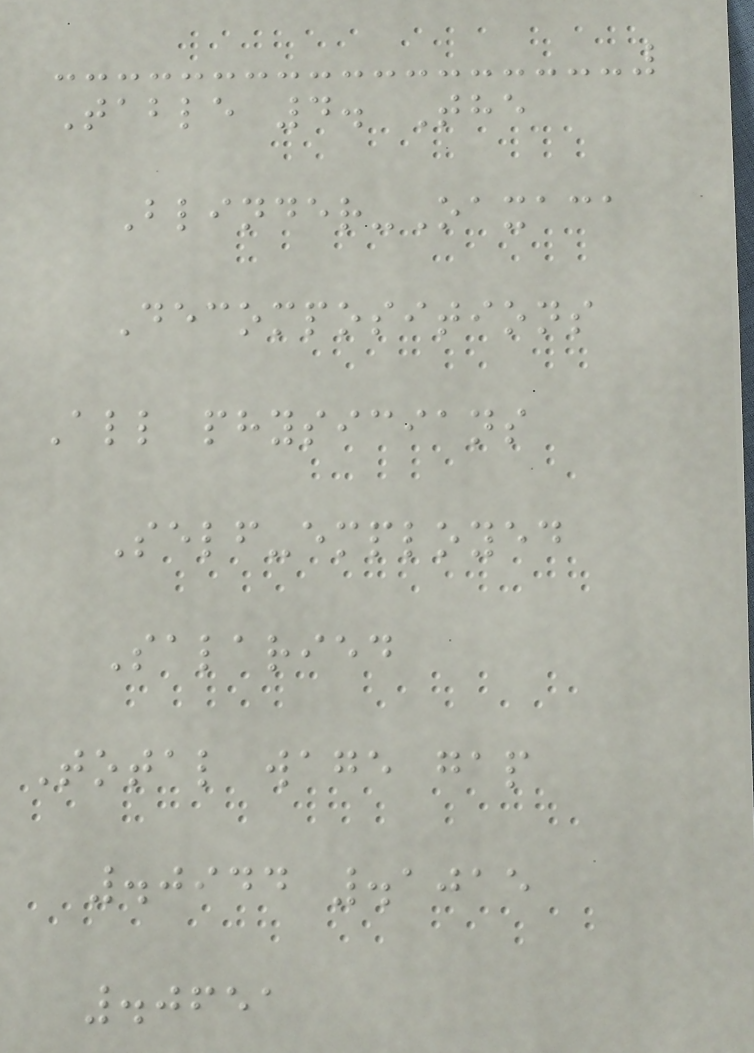Table 4. The
Blinder-Oaxaca
Decompositions
All physicians
Self-employed
Salaried
Total wage gap
.0944 .1015
.0651
